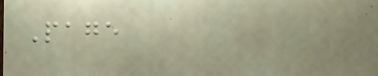Page
